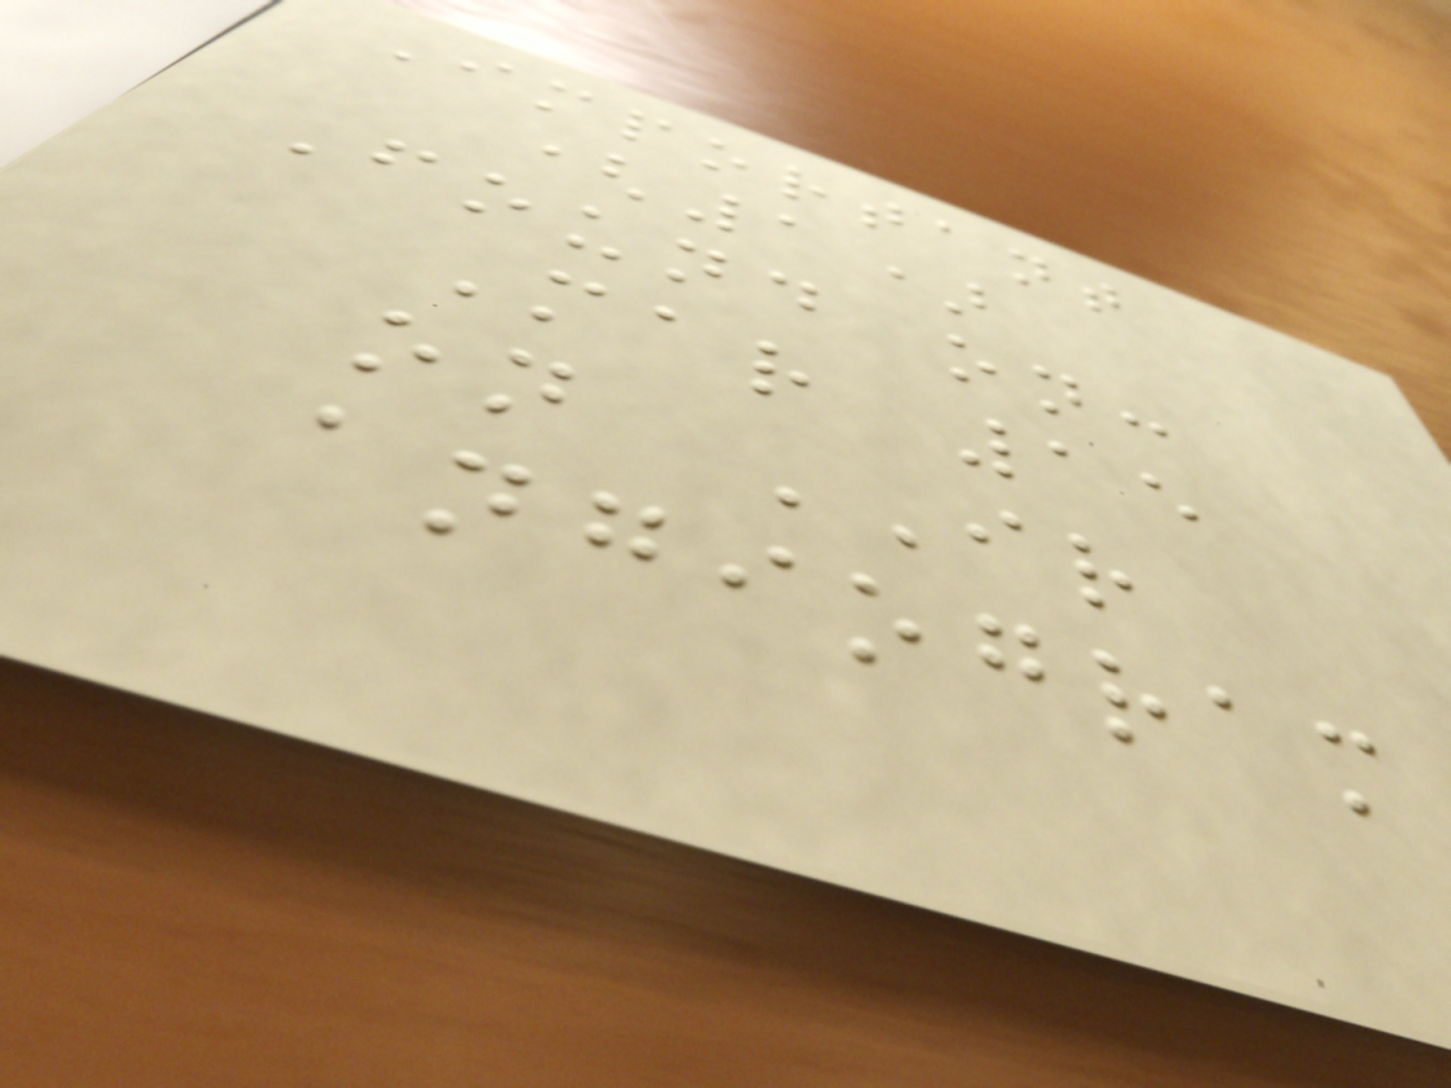Important
(1)
Found on:
Mar 15
on IR
angiogram
